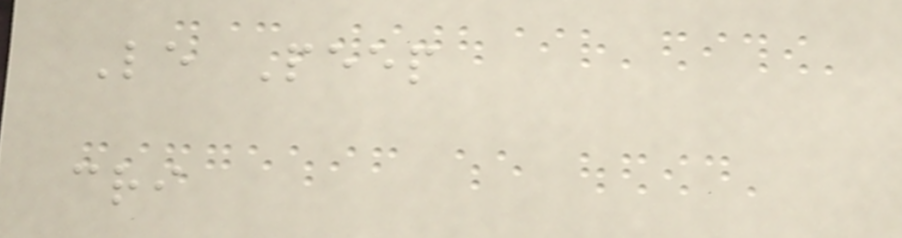Le Peep
cri
